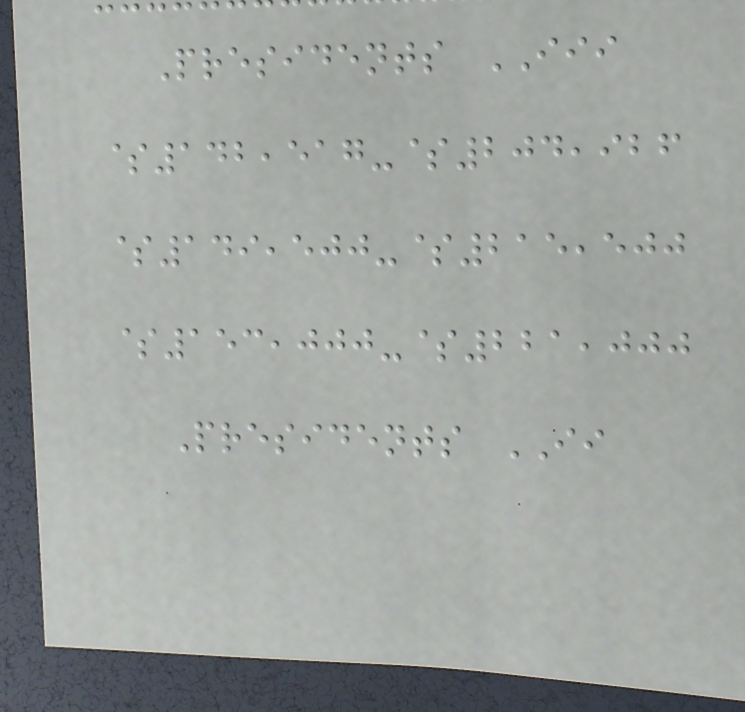Presidents III
$142,517-$204,926
$149,500-$215,500
$153,000-$221,000
Presidents II
